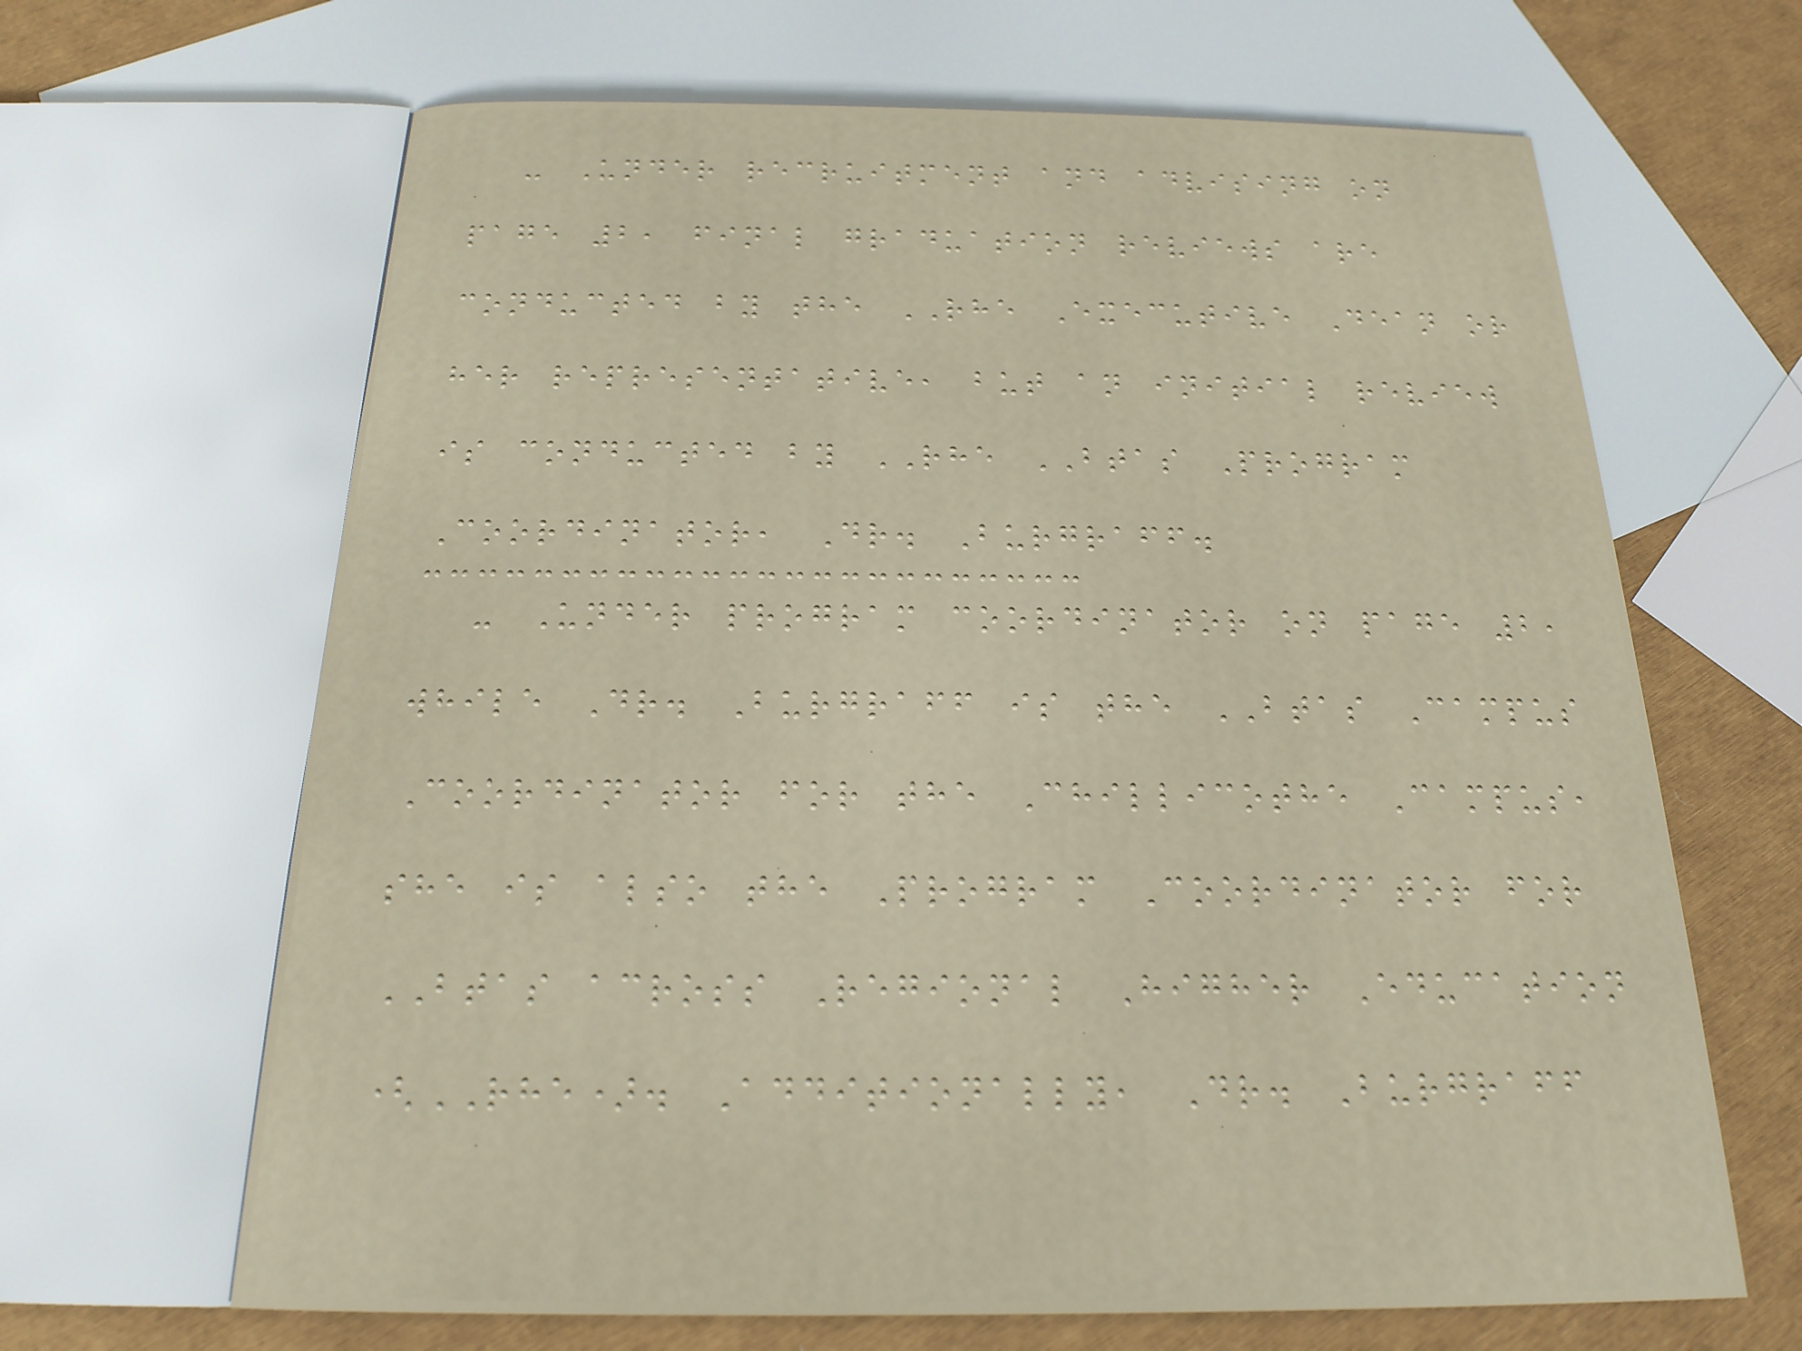- Under recruitment and advising on
page 2, final graduation reviews are
conducted by the RHE Executive Dean or
her representative, but an initial review
is conducted by RHE BTAS Program
Coordinator, Dr. Burgraff.
- Under program coordinator on page 2,
while Dr. Burgraff is the BTAS Campus
Coordinator for the Chillicothe Campus,
she is also the Program Coordinator for
BTAS across Regional Higher Education
(RHE). Additionally, Dr. Burgraff
